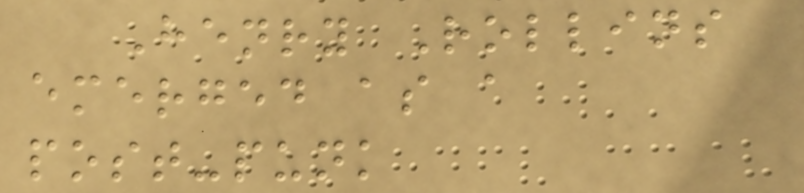Henry Rollins
emerged as a
post-punk
